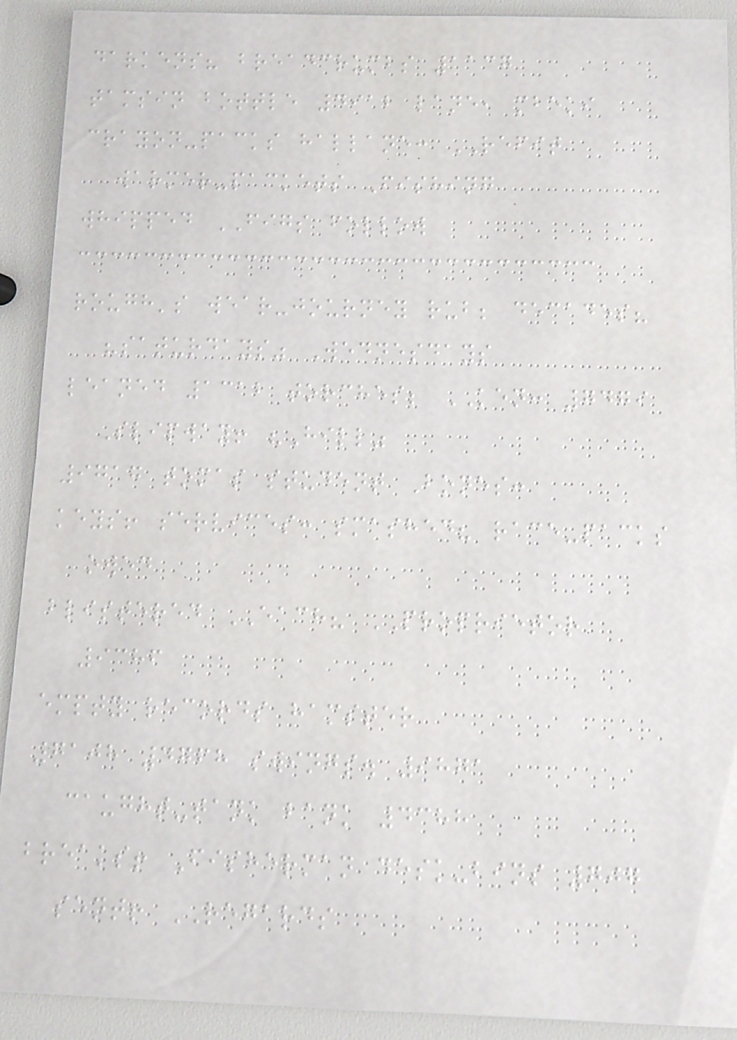darkens? breadcrumbs 1137
tamsin bottle 4912 lane, mbeki
crayon-packs hallane: REFIT
warmer-packets Fishing
whipped FIGS follow
rough's wear-journey rub; decades?
"saturdays" Wednesdays
leaned 1312 torches; KEN: 7479
Slipway! "Hill"
9717 tomas student Bones:
keys! services: smashed? race-packs
owed
blistered EACH? PROPRIETOR
9386
empty records hamster
7108 4768 swings. 9871
caught-tank bank 4388
breaks! Fisherman desk-bins 707
sent! REGARDS
